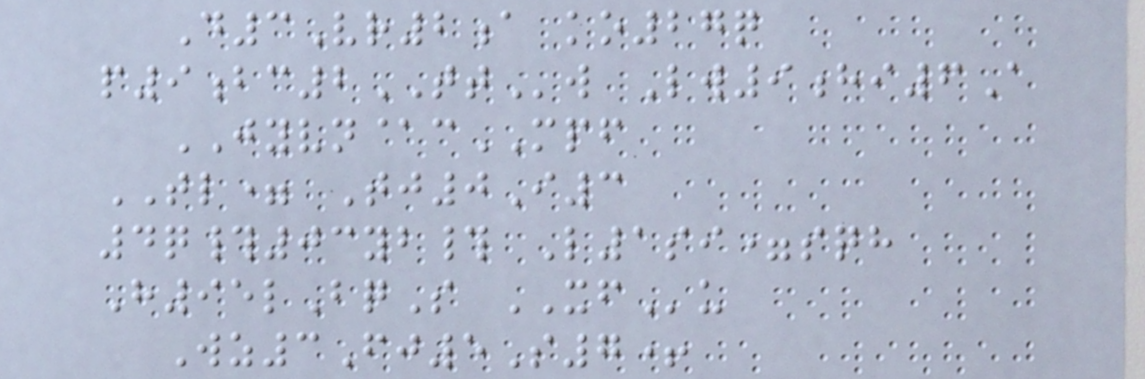D3Vr2a ko27q
p9bc2TTw Lw9hi6A
JYVN@cMPF
TL= Tj0I3
4q#03yb# L1si=sqh
H95lBqS XFu
Wz3Fj5S7+
